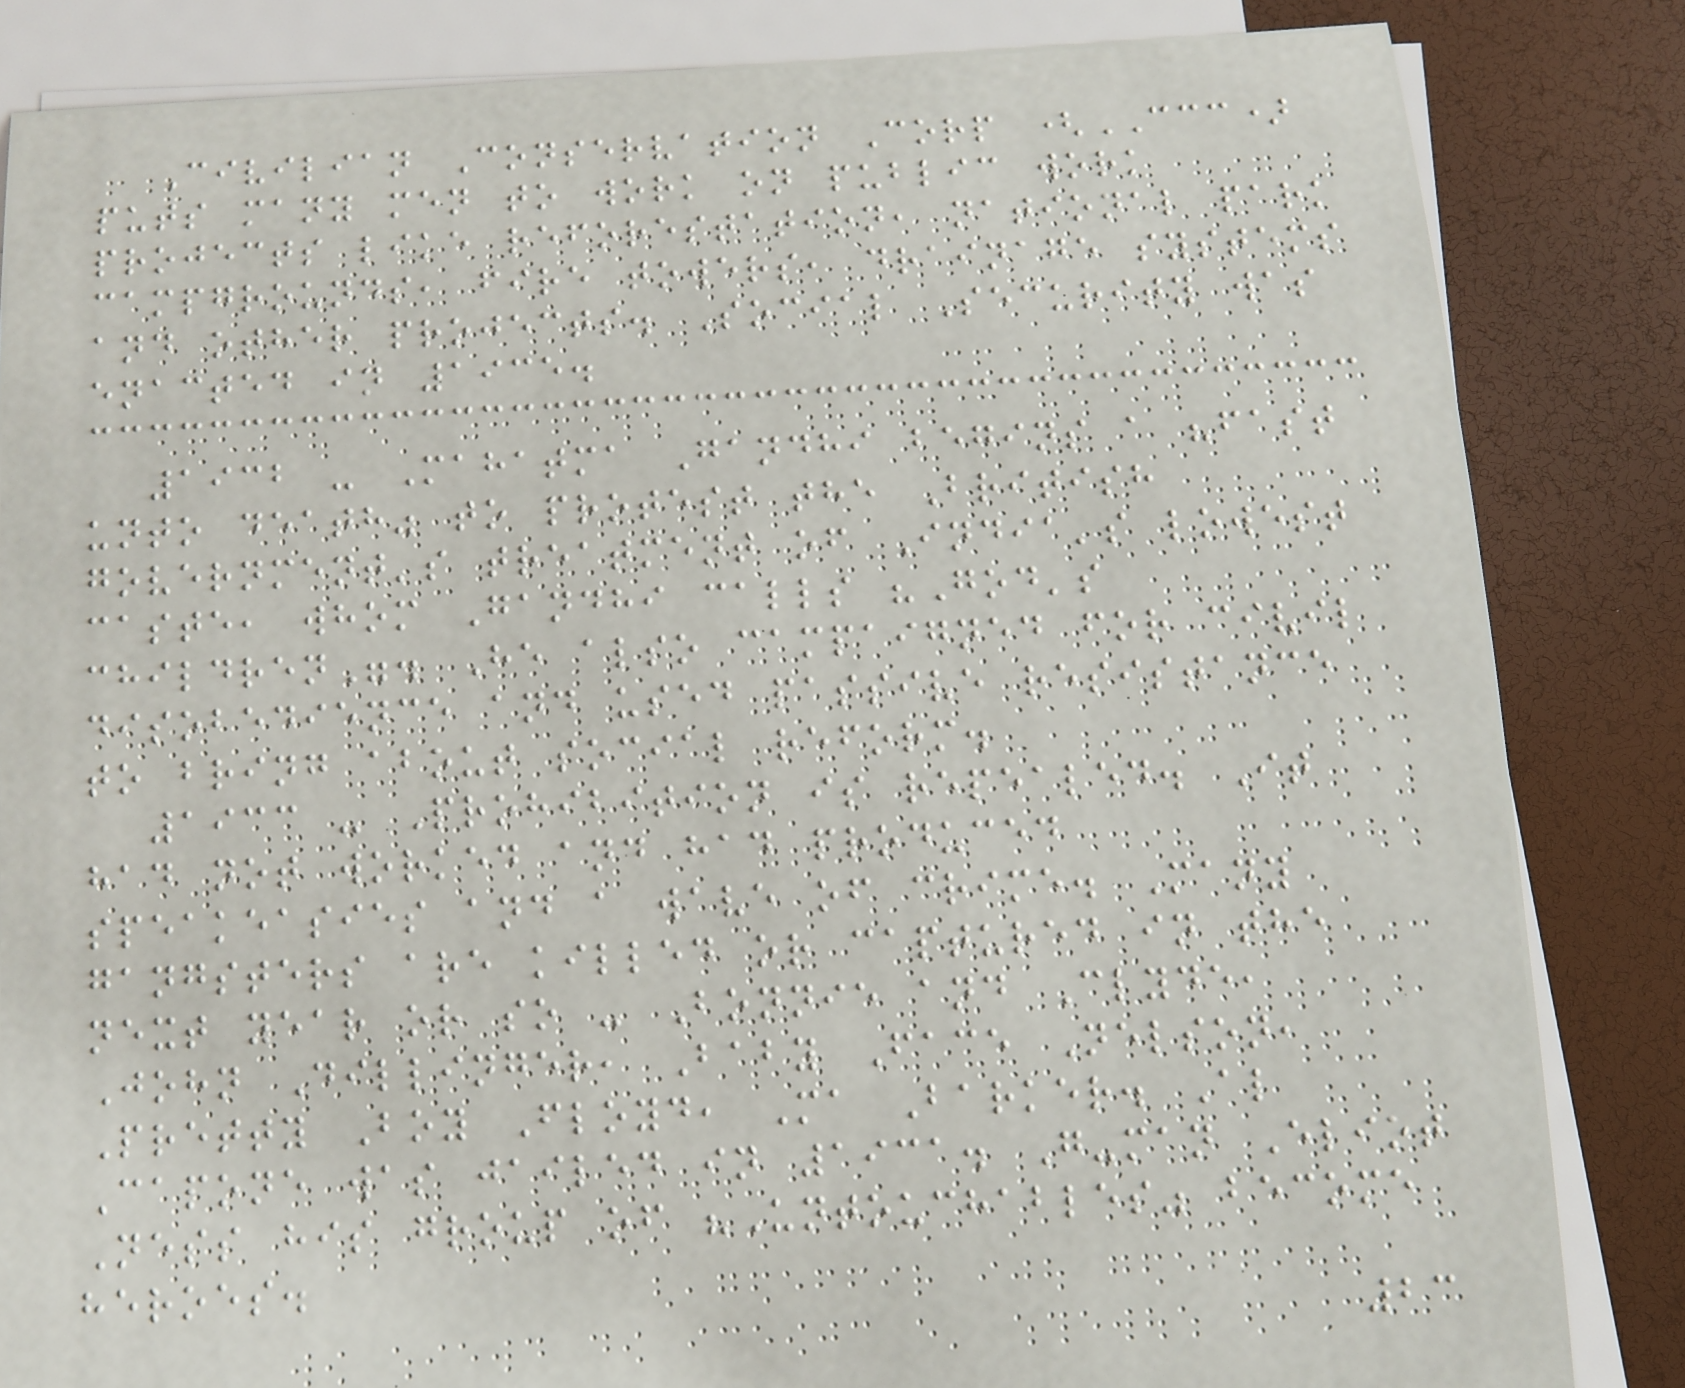Civilian Conservation Corp (CCC)
puts many men to work on public work
projects like reforestation, national park
campgrounds, fire towers, drainage systems
and other projects. Social Security was
enacted in 1935.
1932 - Mahatma Gandhi begins a "fast
unto death" to protest the British
government's treatment of India's lowest
caste, whom Gandhi calls "God's
children". He also campaigned for civil
disobedience and used passive resistance
to bring about social reform.
1933 - Prohibition is repealed. It
had not worked and had produced
speakeasies and a wave of crime. Many
gangsters are killed or captured in the
next year or so - Bonnie and Clyde,
John Dillinger, Baby Face Nelson,
Pretty Boy Floyd, Ma Barker. Al
Capone was jailed in 1931. G-man Eliot
Ness his group of "Untouchables" become
heroes.
23
